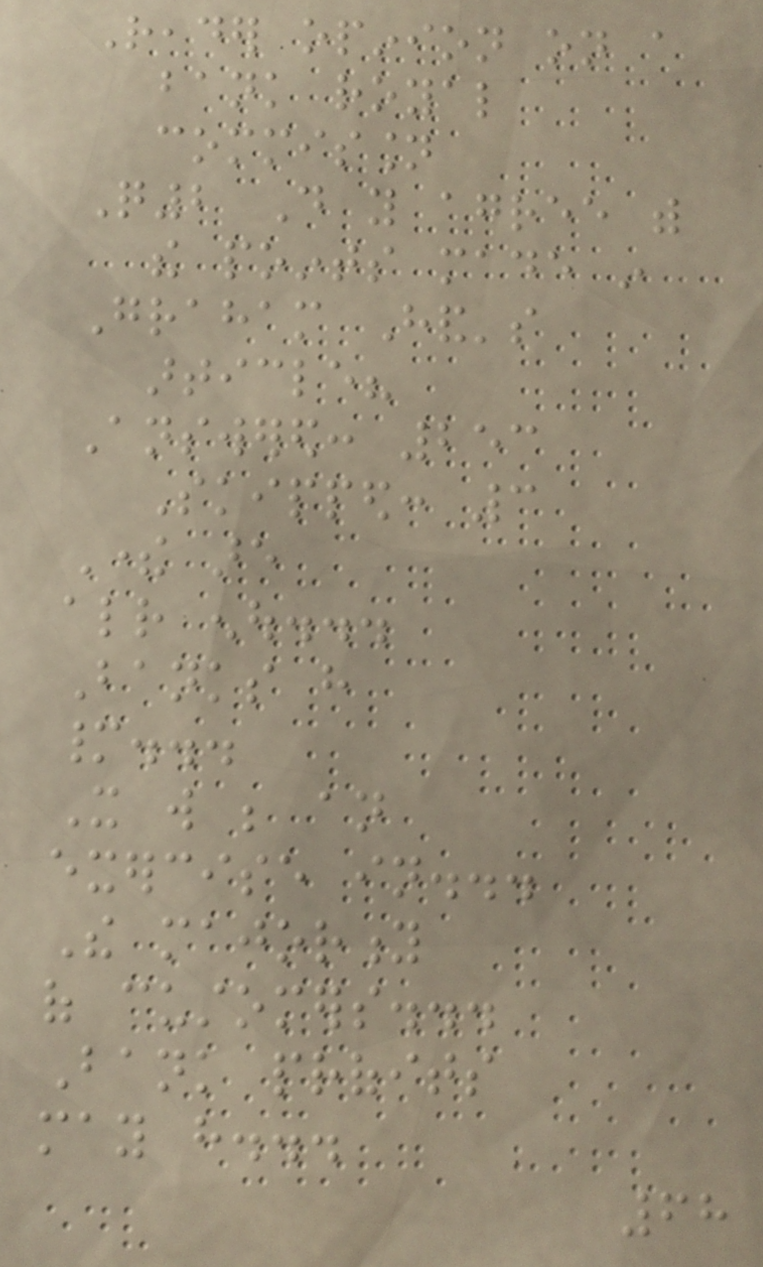Reader opinion on a
bank royal
commission
Q2 Do you agree with
the points made in
Graham Hand's
article?
Answered: 253
Skipped: 3
There are
already enou...
Banks have
many...
It will be an
exercise in...
The majority
of customers...
Bank profits
may have...
68
